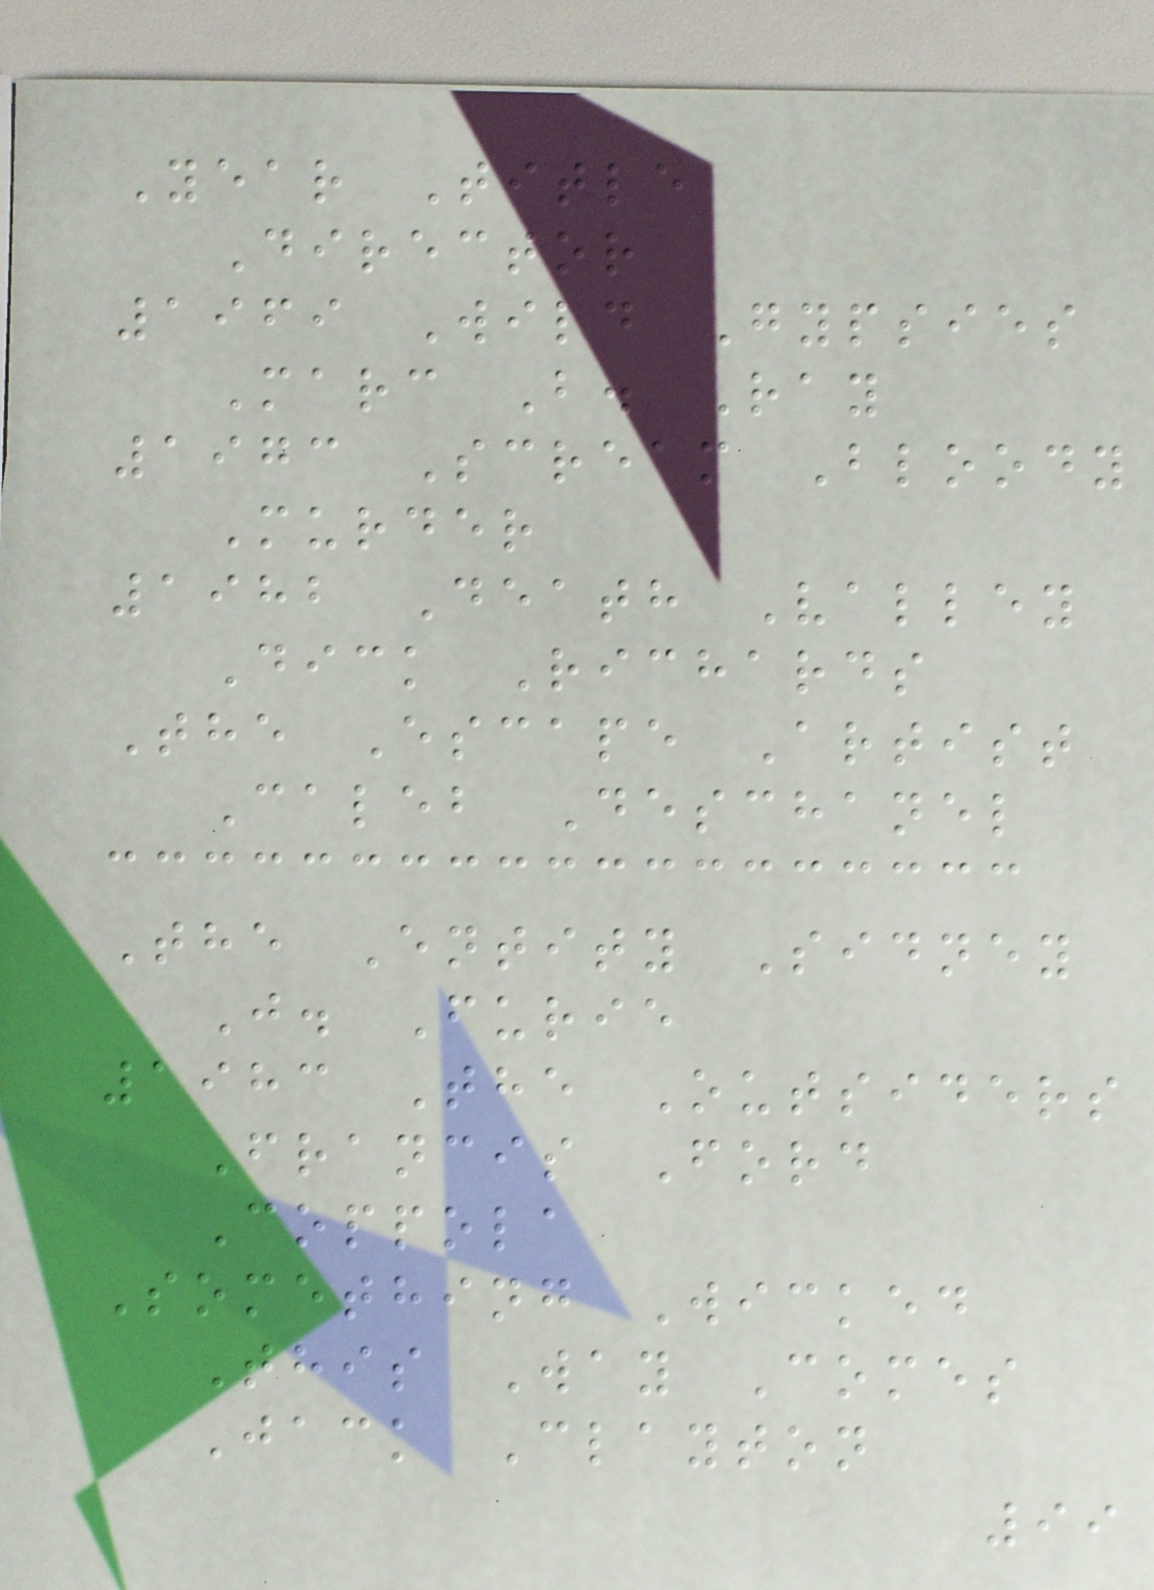Year Title
Director
1969 Wild Gypsies
Marc B. Ray
1973 Scream Bloody
Murder
1982 Death Valley
Dick Richards
The Escape Artist
Caleb Deschanel
The Entity Sidney
J. Furie
1983 The Outsiders
Francis Ford
Coppola
Something Wicked
This Way Comes
Jack Clayton
99
